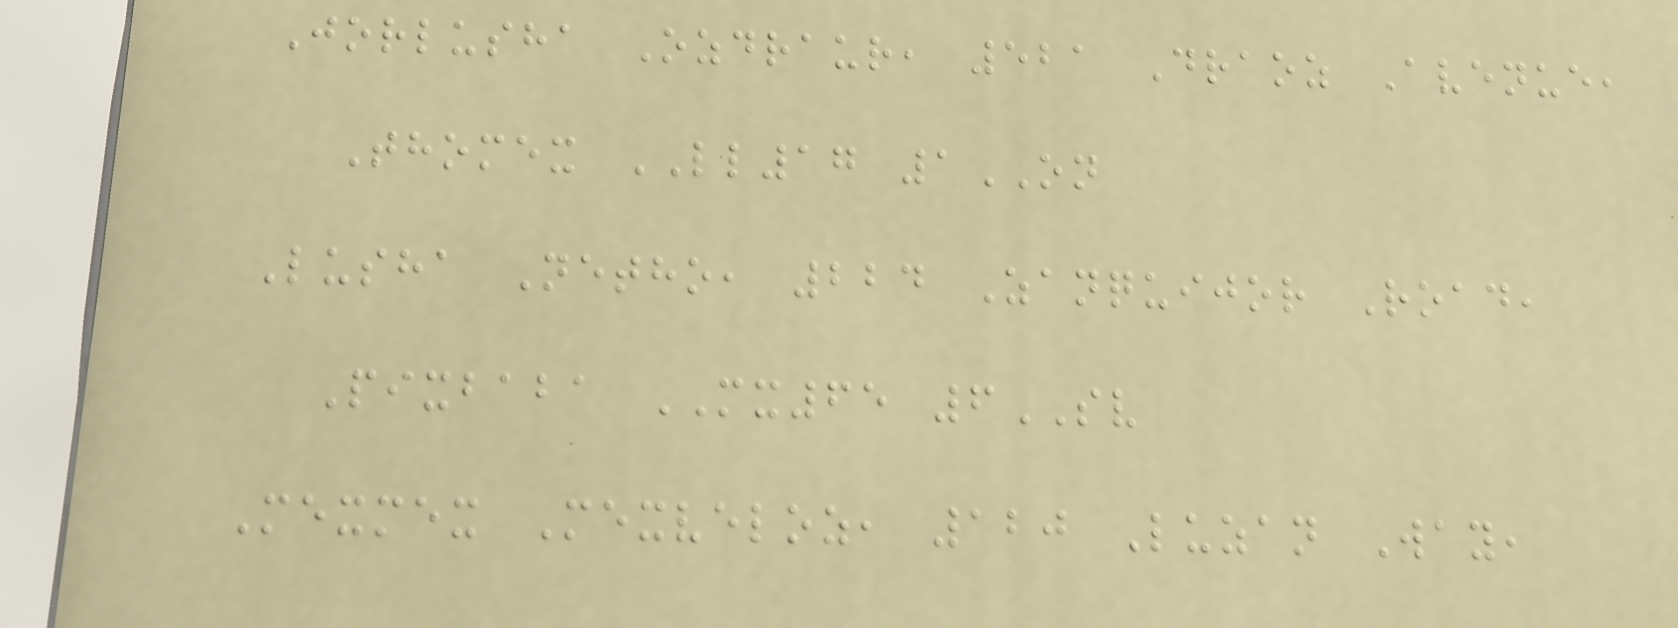Jorlusha Ozdraur, 521 Draoz Avenue,
Thomex LL17 1ON
Lusha Netho, 224 Zanquijor Road,
Pixbaba MX65 6SV
Mexmex Mexveloz, 120 Luzan Way,
